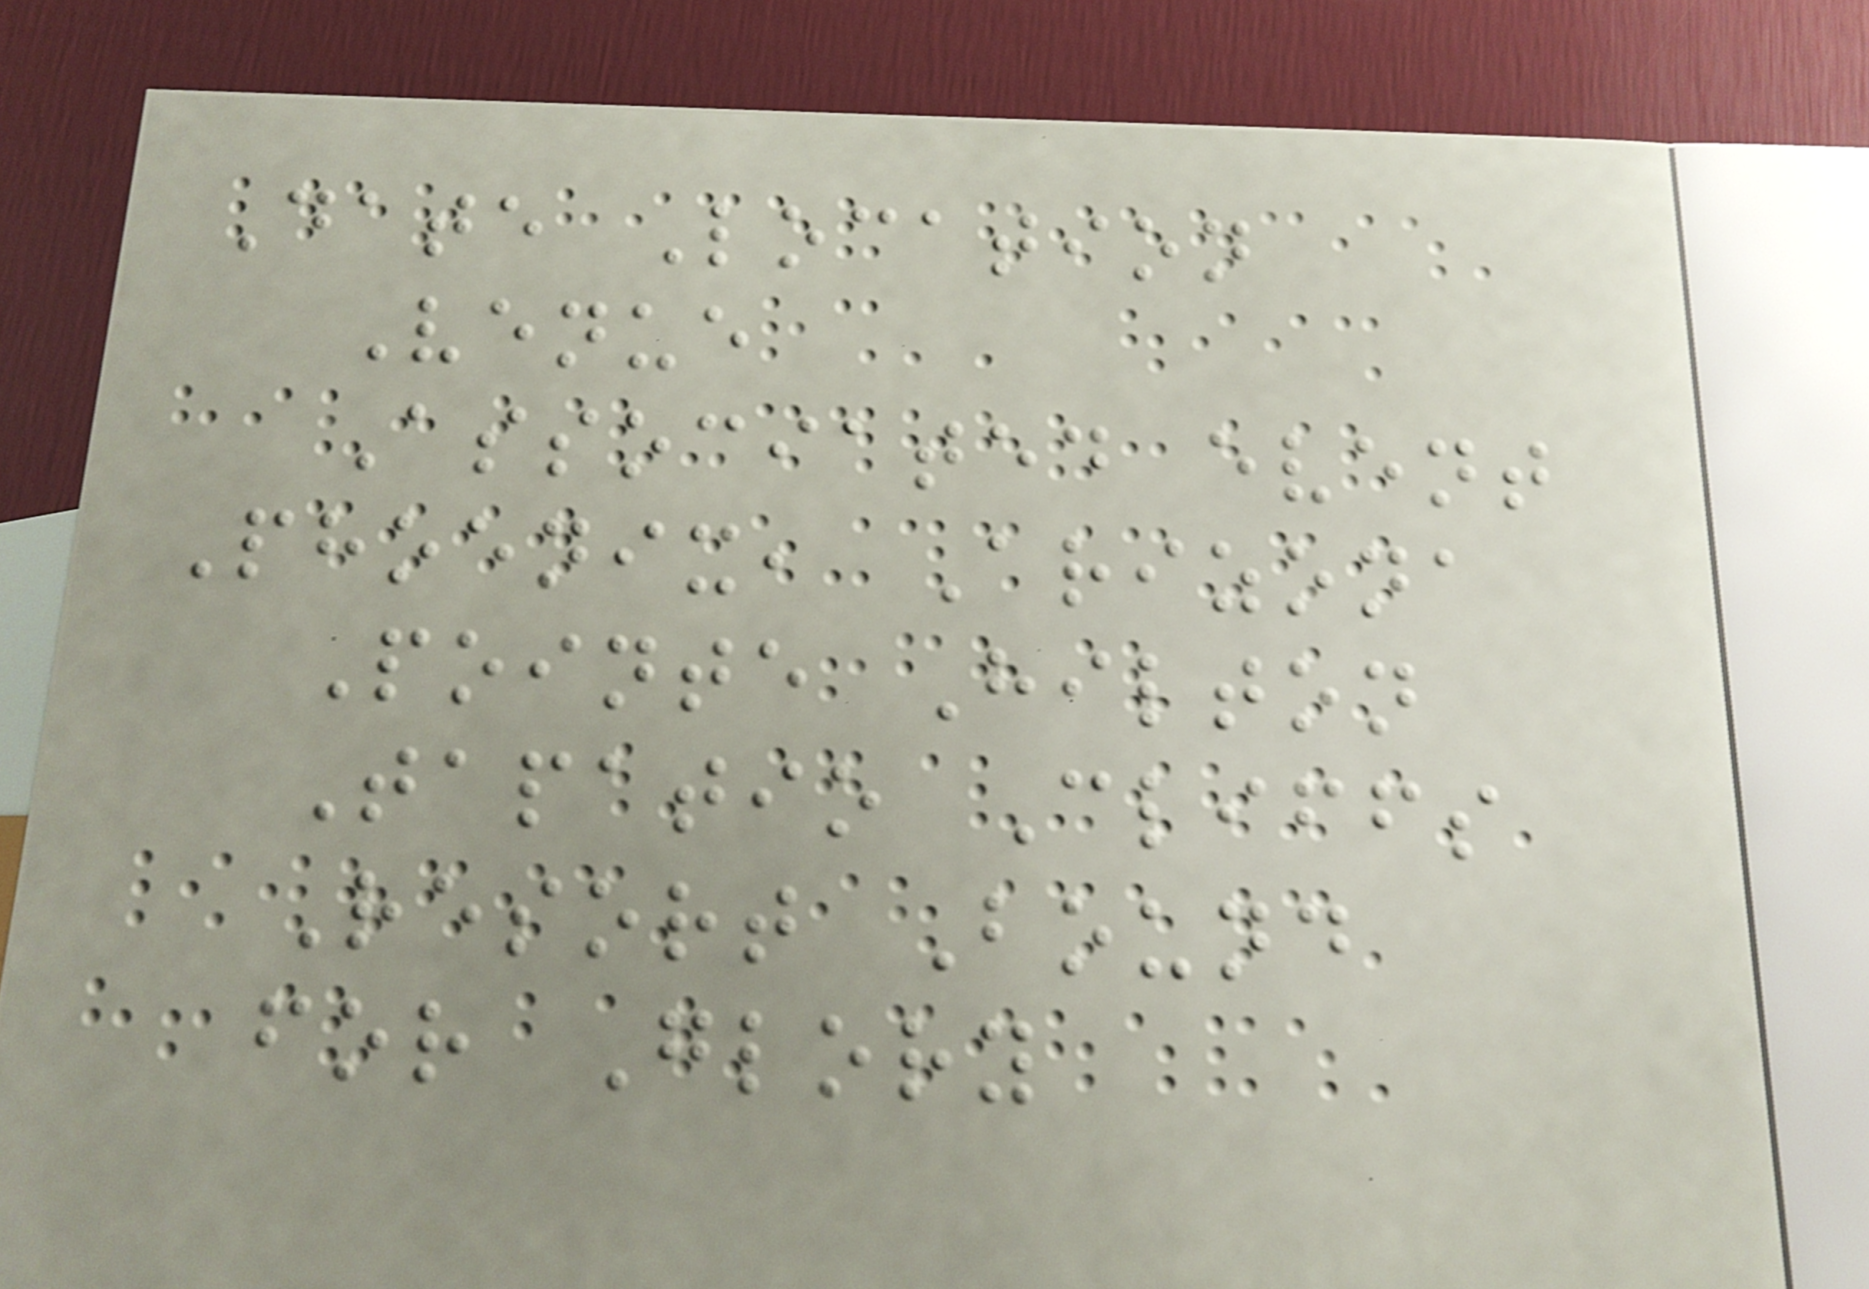Date Location
Venue
Associated event
Phoenix, Arizona
Pointe Hilton
Tapatio Cliffs
Resort Bound
for Glory
